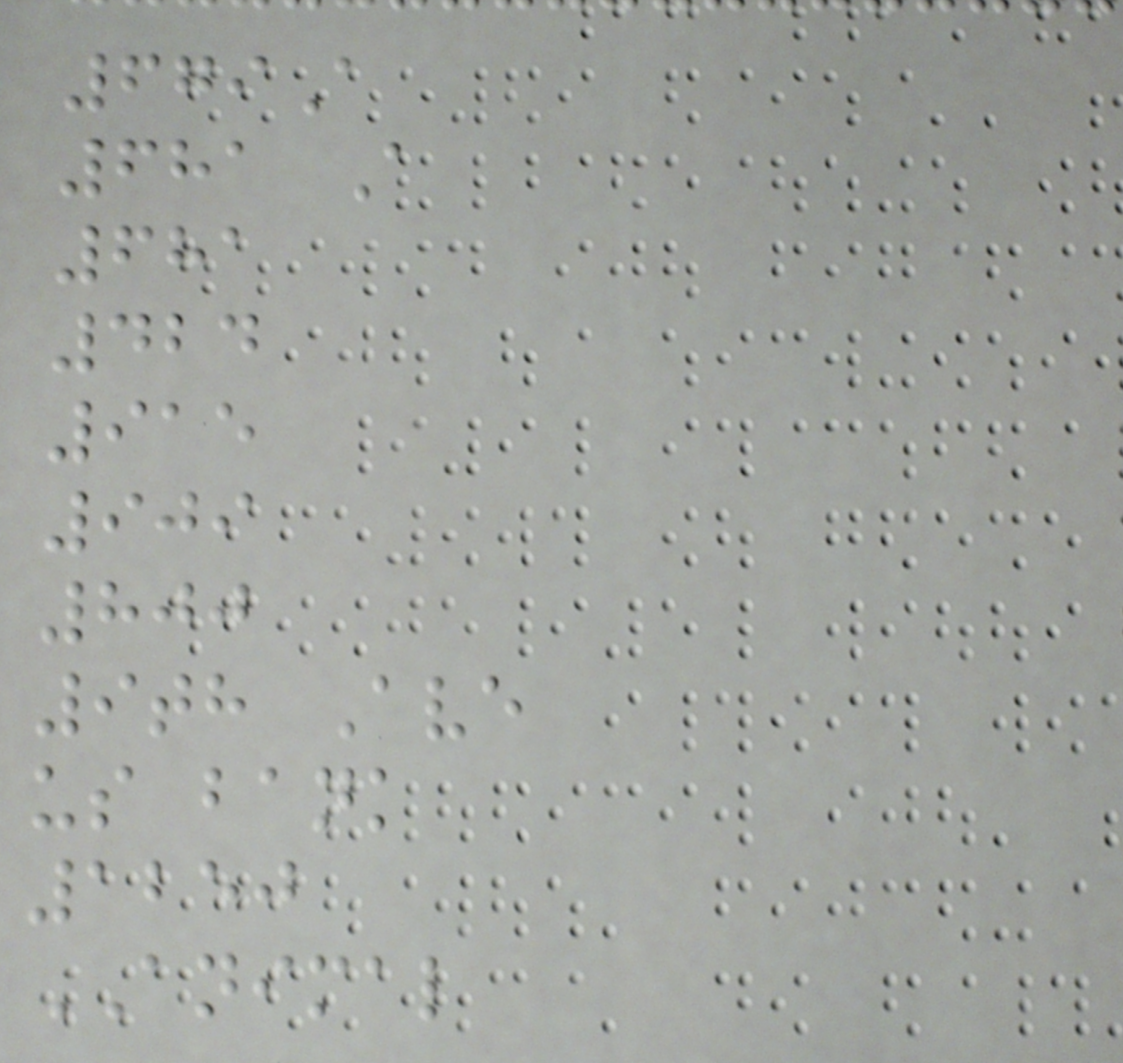679A
681 A
681
424
915
909
800
9th Ave
us bank
1250
ANIMAL
